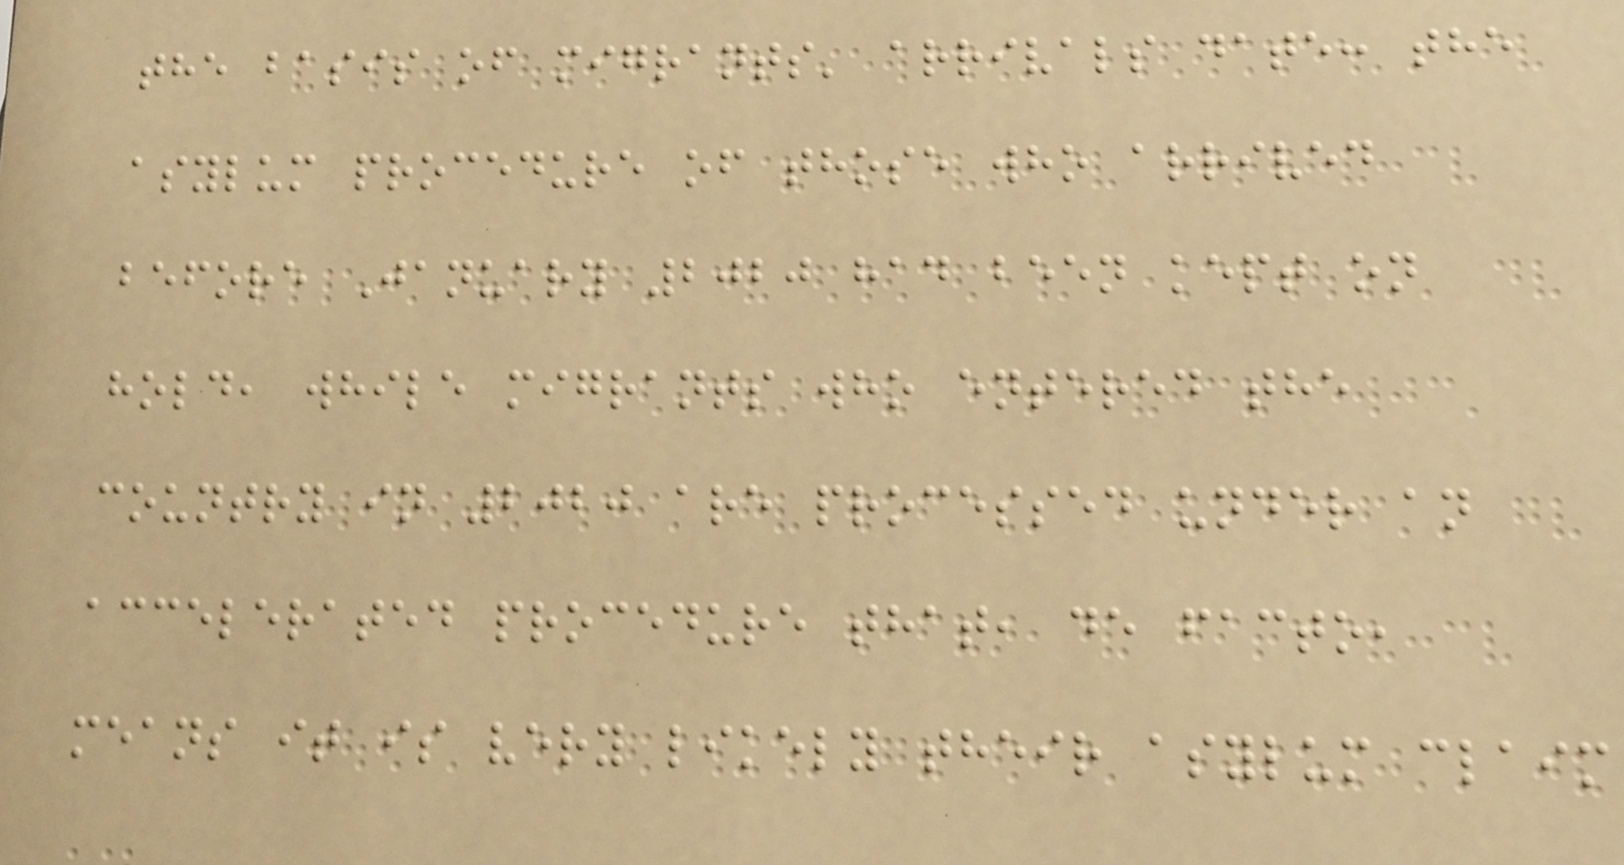the basis of migrants' arrivals date: the
asylum procedure of those who arrived
before January 2020 had been kept on
hold, while migrants who entered the
country in 2020 are processed under an
accelerated procedure that, de facto,
means it is very likely their asylum claim
